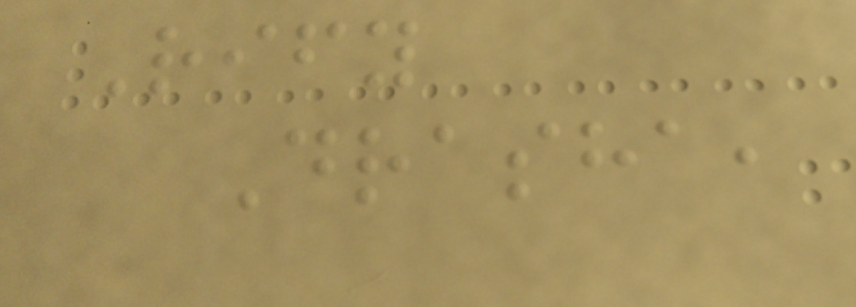Rify
Drasha,
